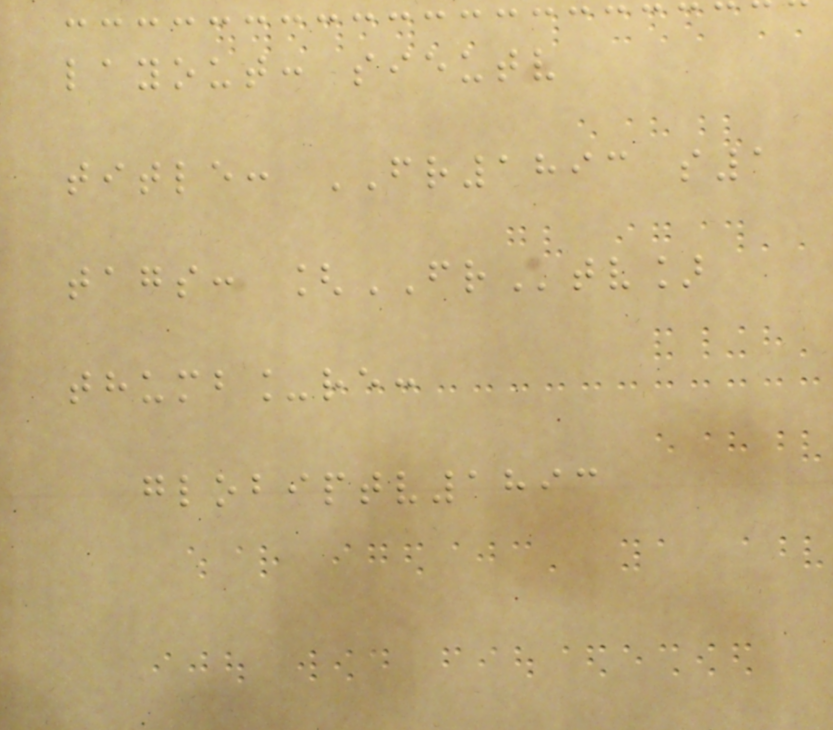layout: sieutv
title: FR1893 s1
tags: [FRtv]
thumb_re:
globiptv1893
